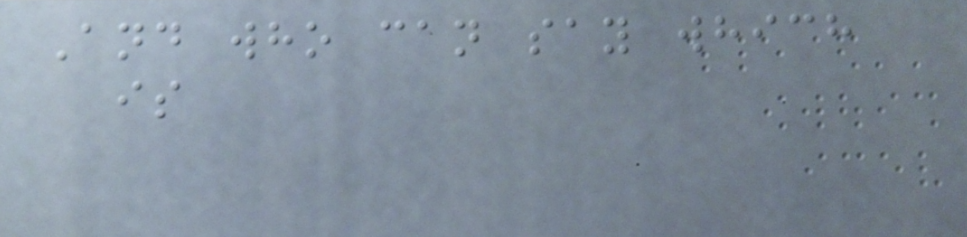And who can say which
is
